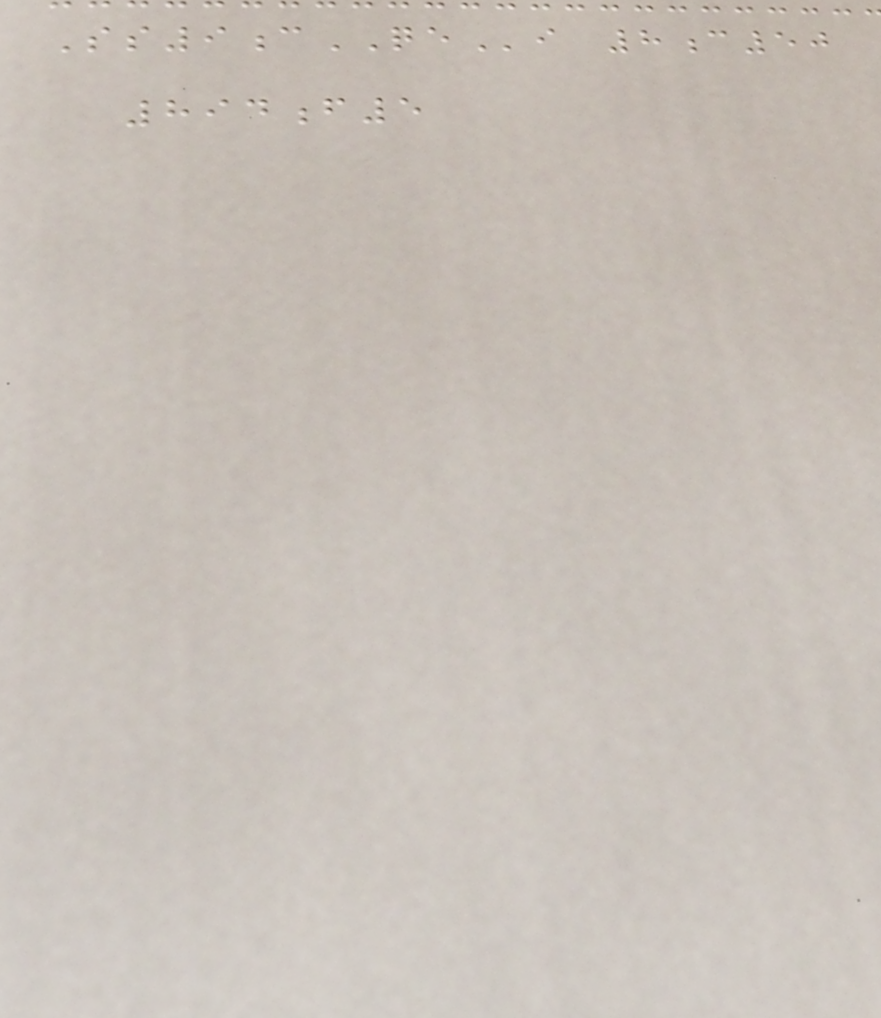Ss9cQEi 8c50
894f5
